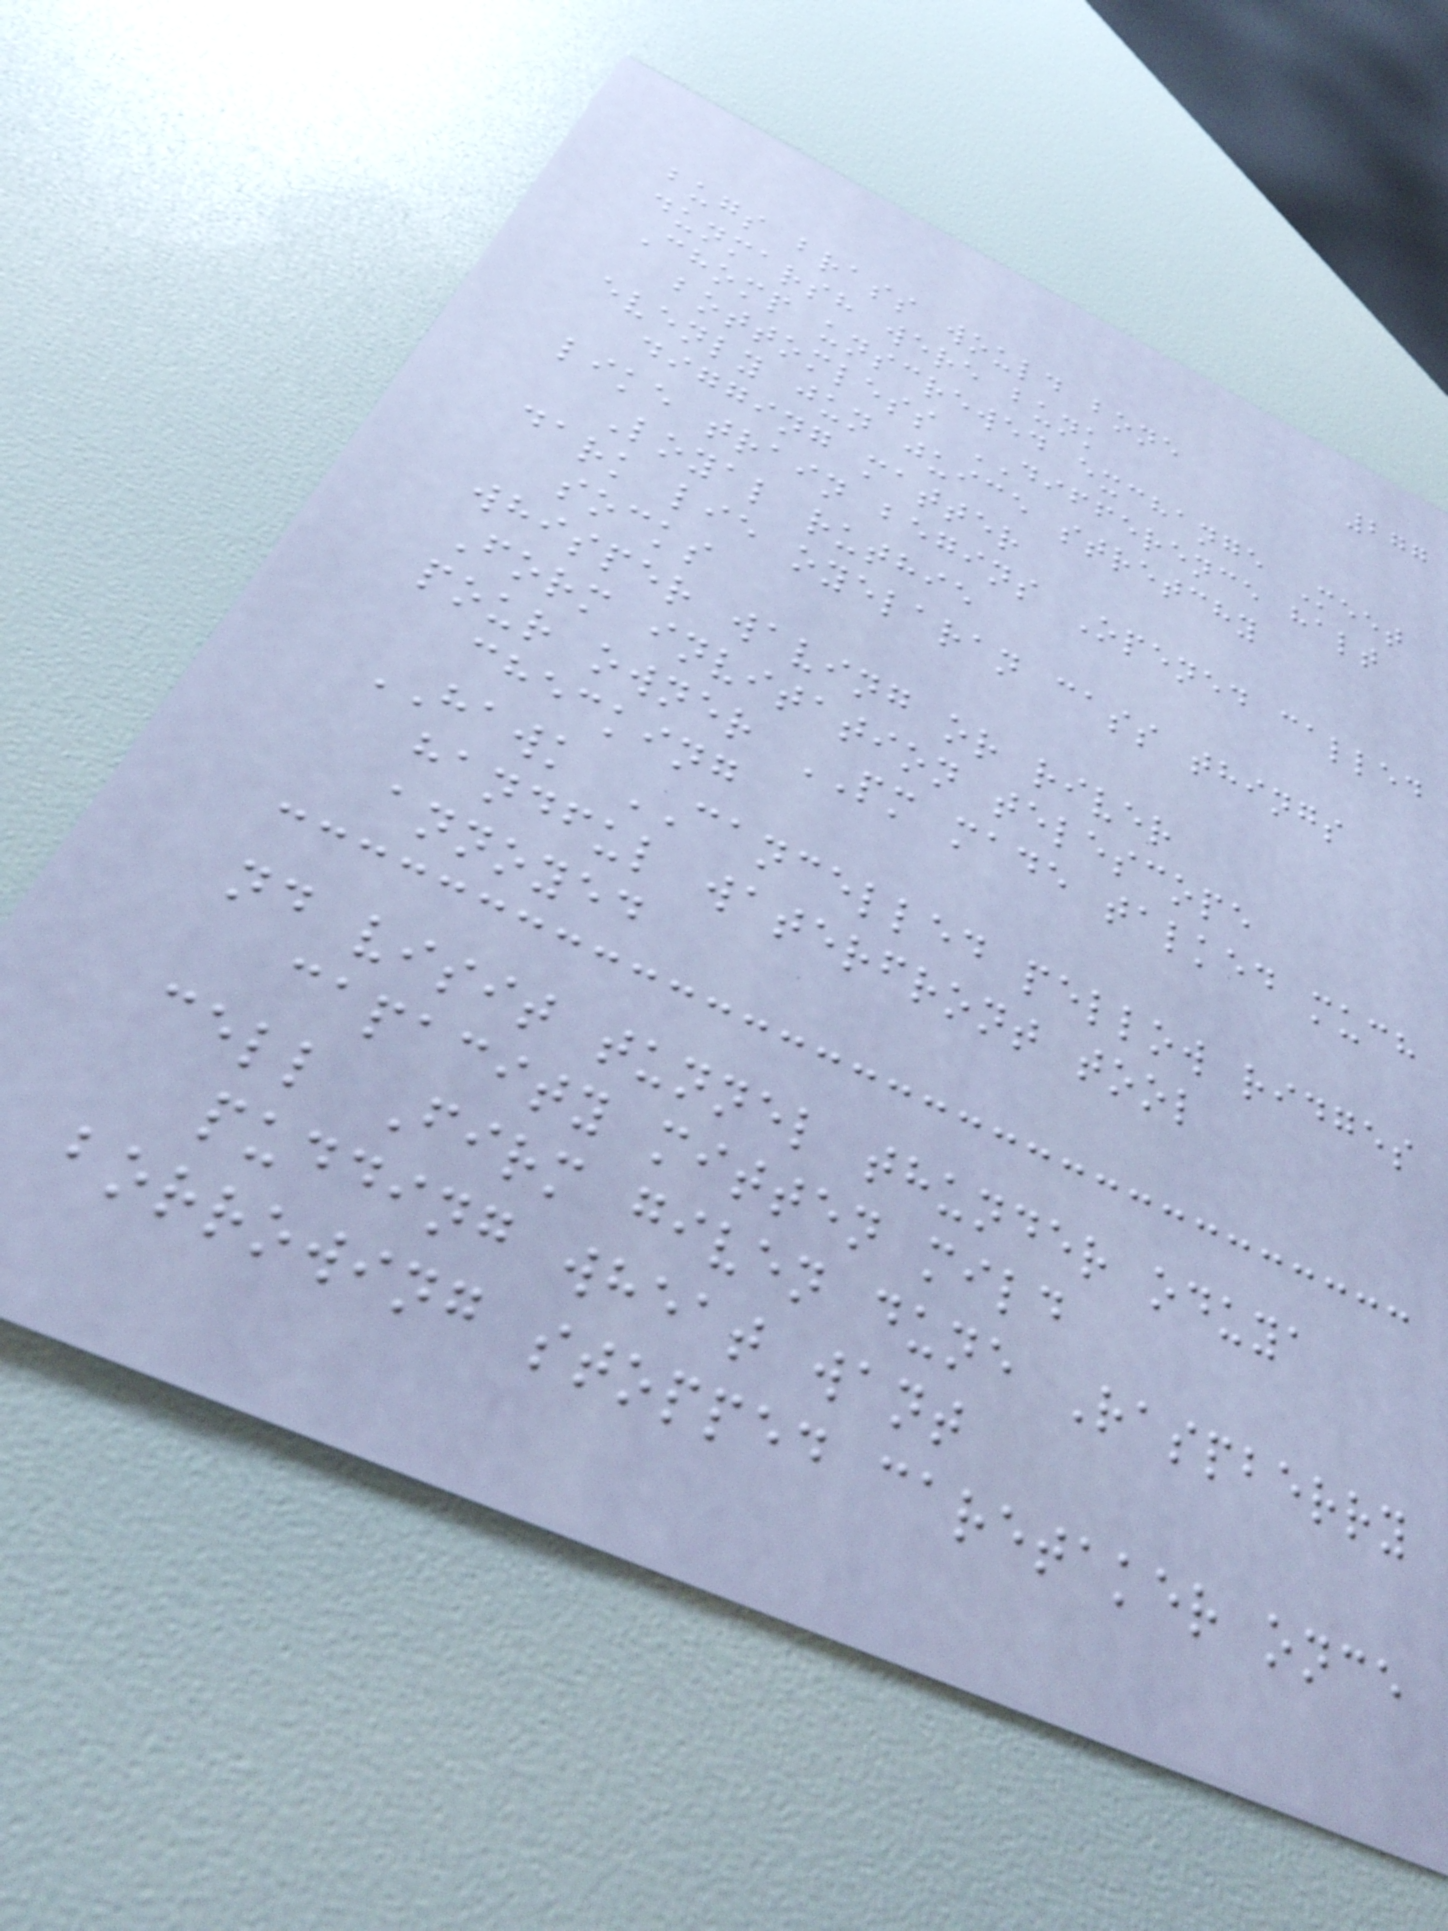277
bugs brass would bone
dunmarsh were bunk
Chomp unscrewed exchange Meet
bottomless DIFFERENCE halt
evenly jun juice stretchy
digging matter
like train begins Opened called
Loyal ruthie
dark lie oyelaran cass things
socks
whisper waving or river
Form invitation telescope
pour owner PM made talked much
checking
HAWK CANCELLED pellow ridges
handful waterfront tool
annoyed
nd visit tunnel thunder oduya
capacity mitten mild
cell Firm given dune Raspberry
pudding wheat want
borrowing stopped caretaker once
